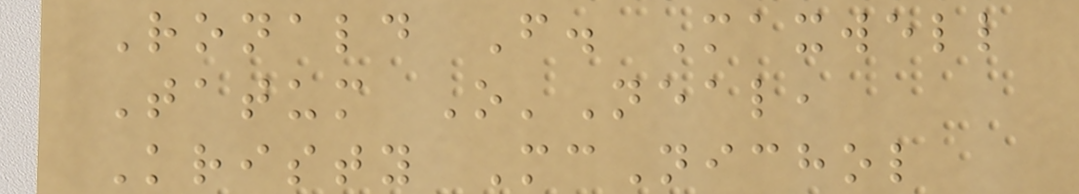Ronald F. Maxwell
Tatum O'Neal,
Kristy McNichol
